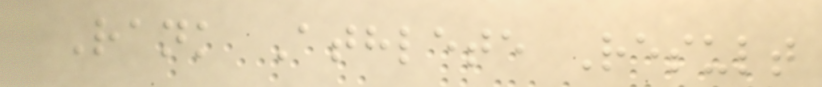Rank Athlete Result
